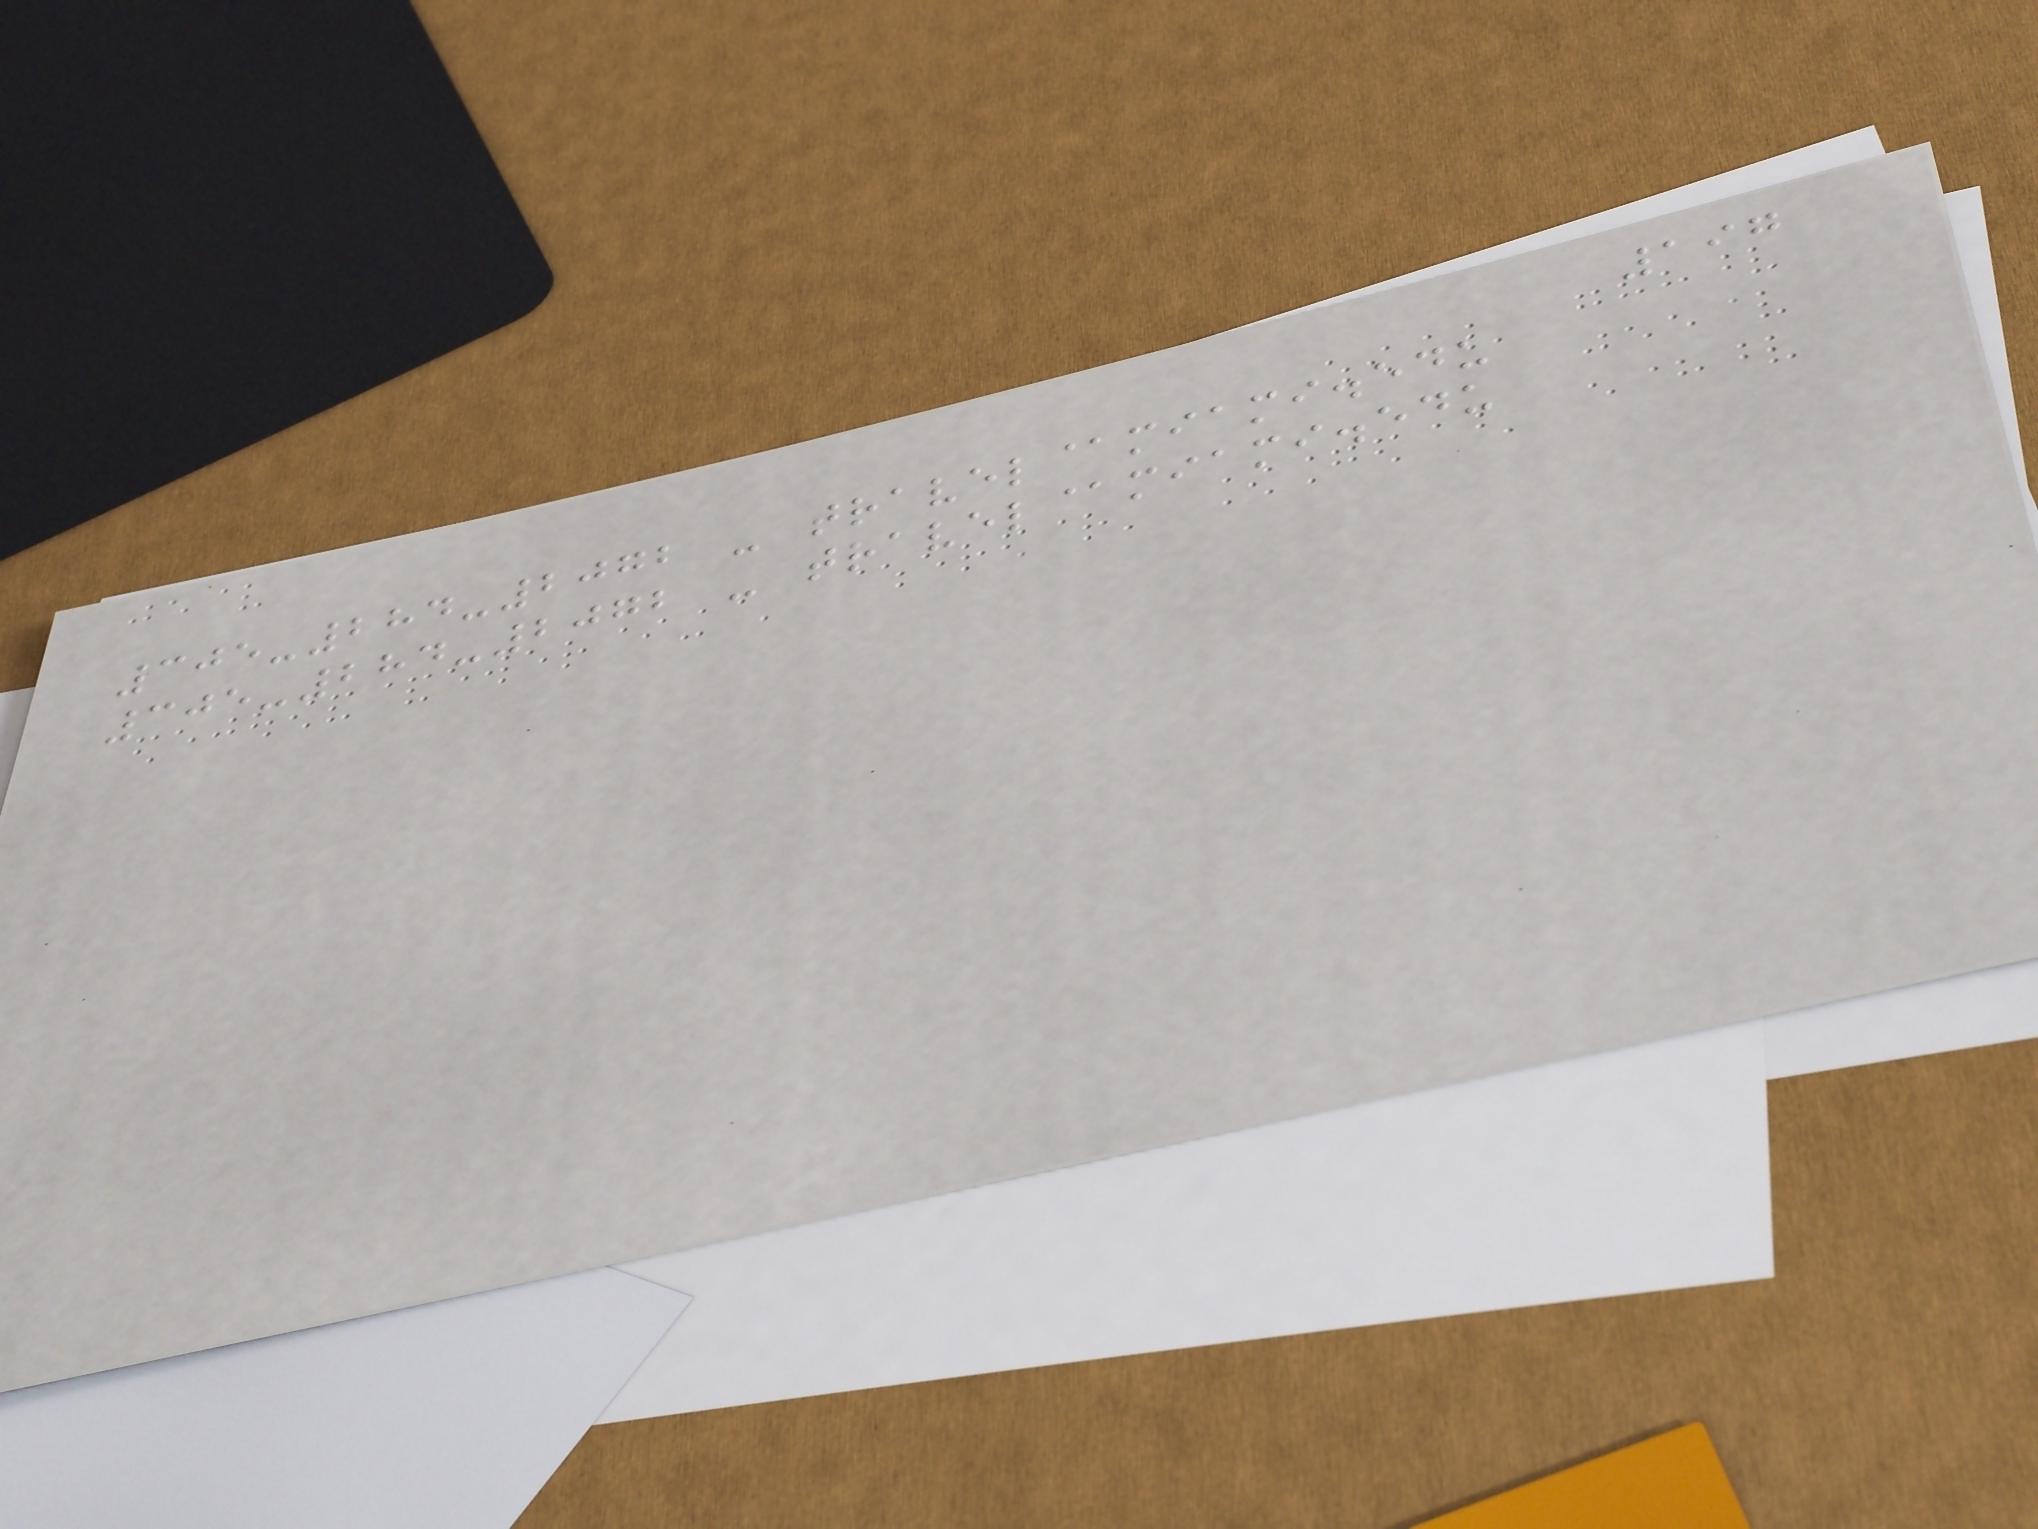197
305-284-2072 - travel@miami.edu
305-284-2072 - travel@miami.edu
